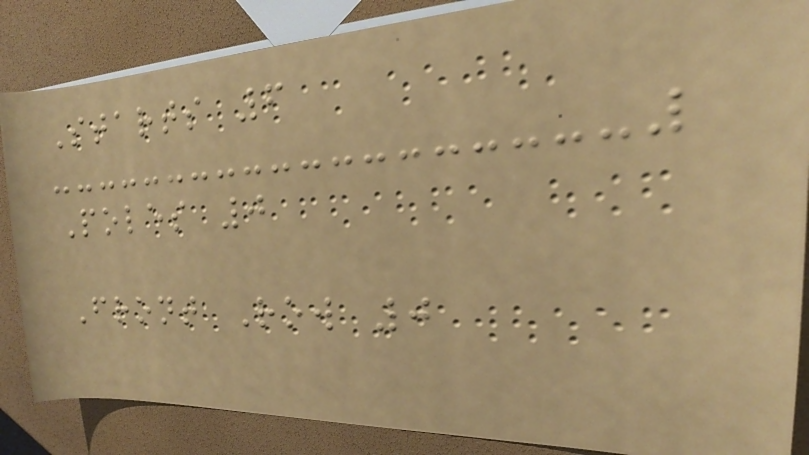Starts 6
Poles 0
Front Row 0
